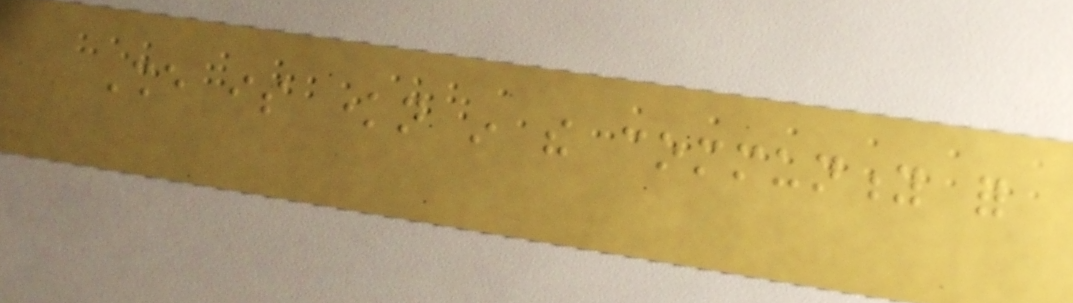She is known in the community for
